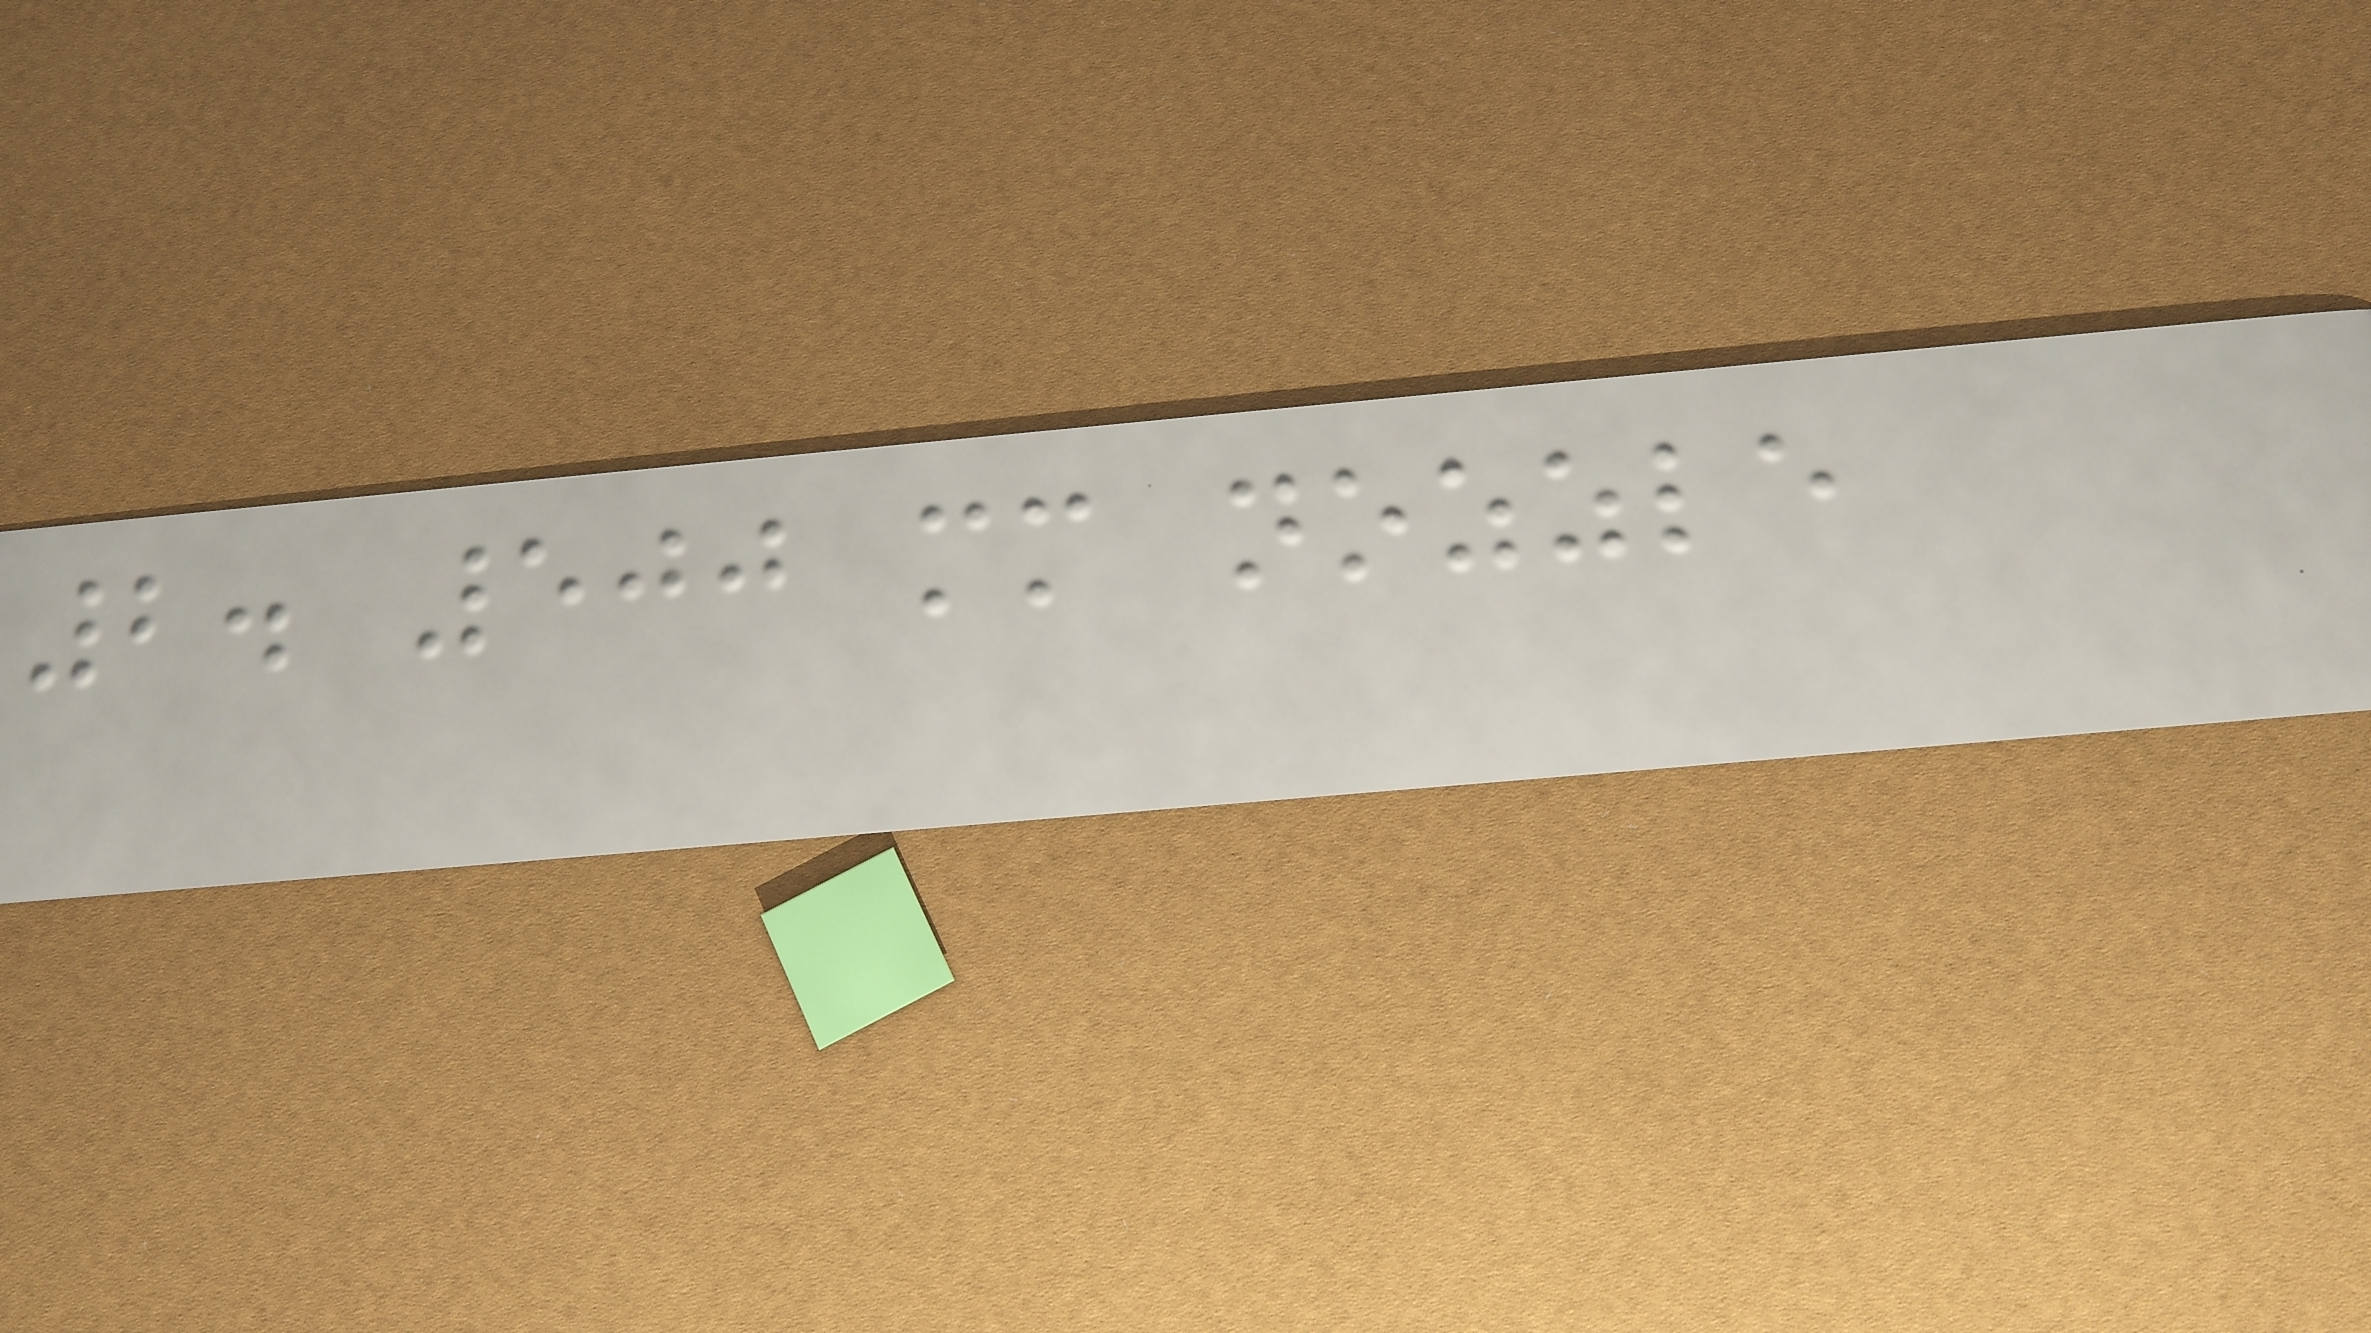2. 500 mm nozzle
